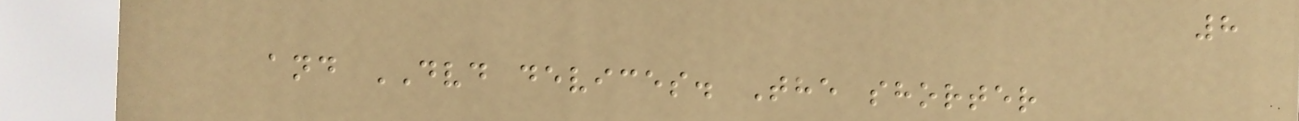8
and DVD devices. The shorter
